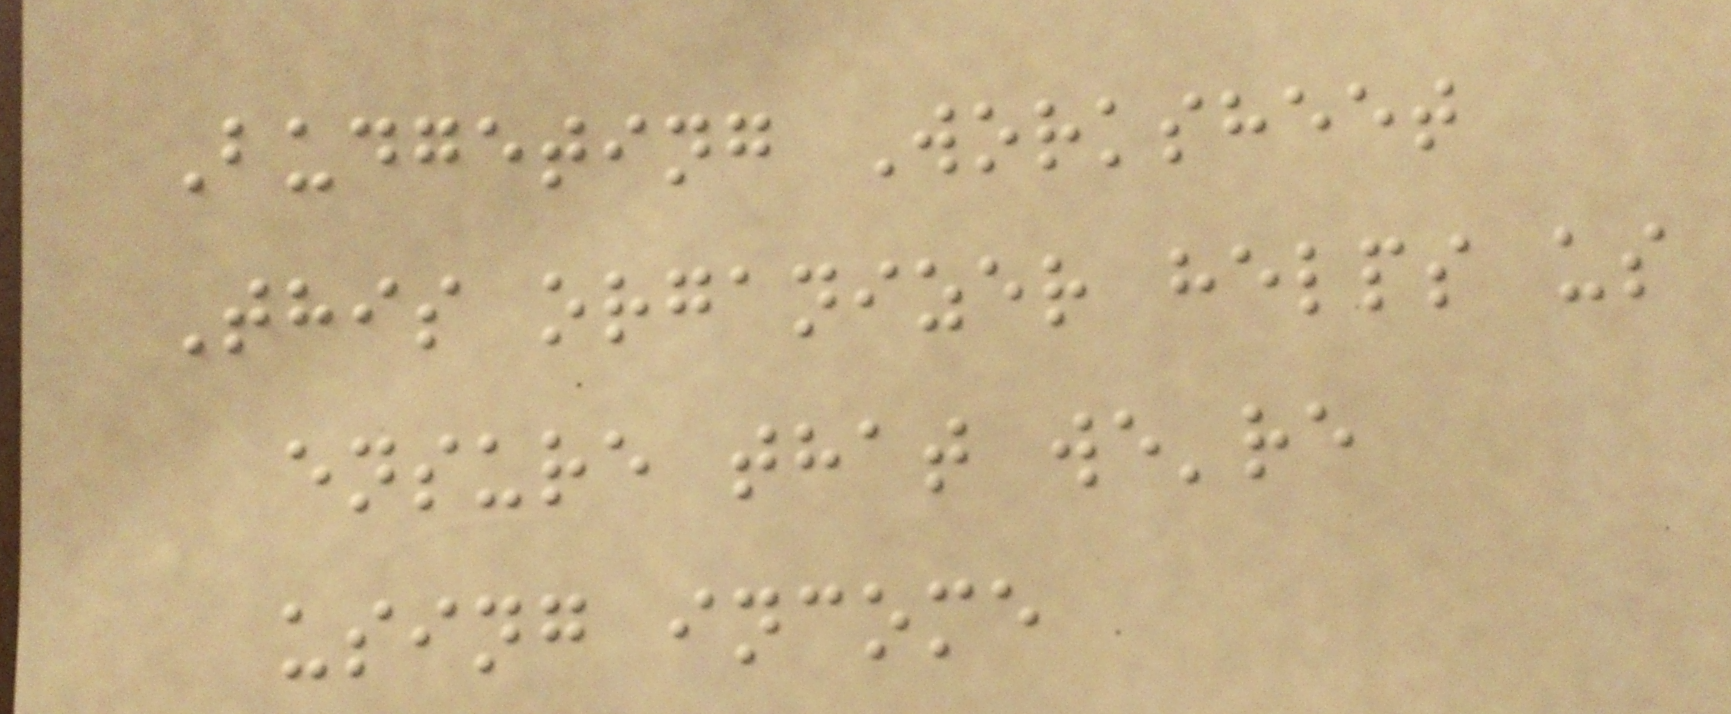Budgeting Worksheet
This organizer helps us
ensure that we're
using income
